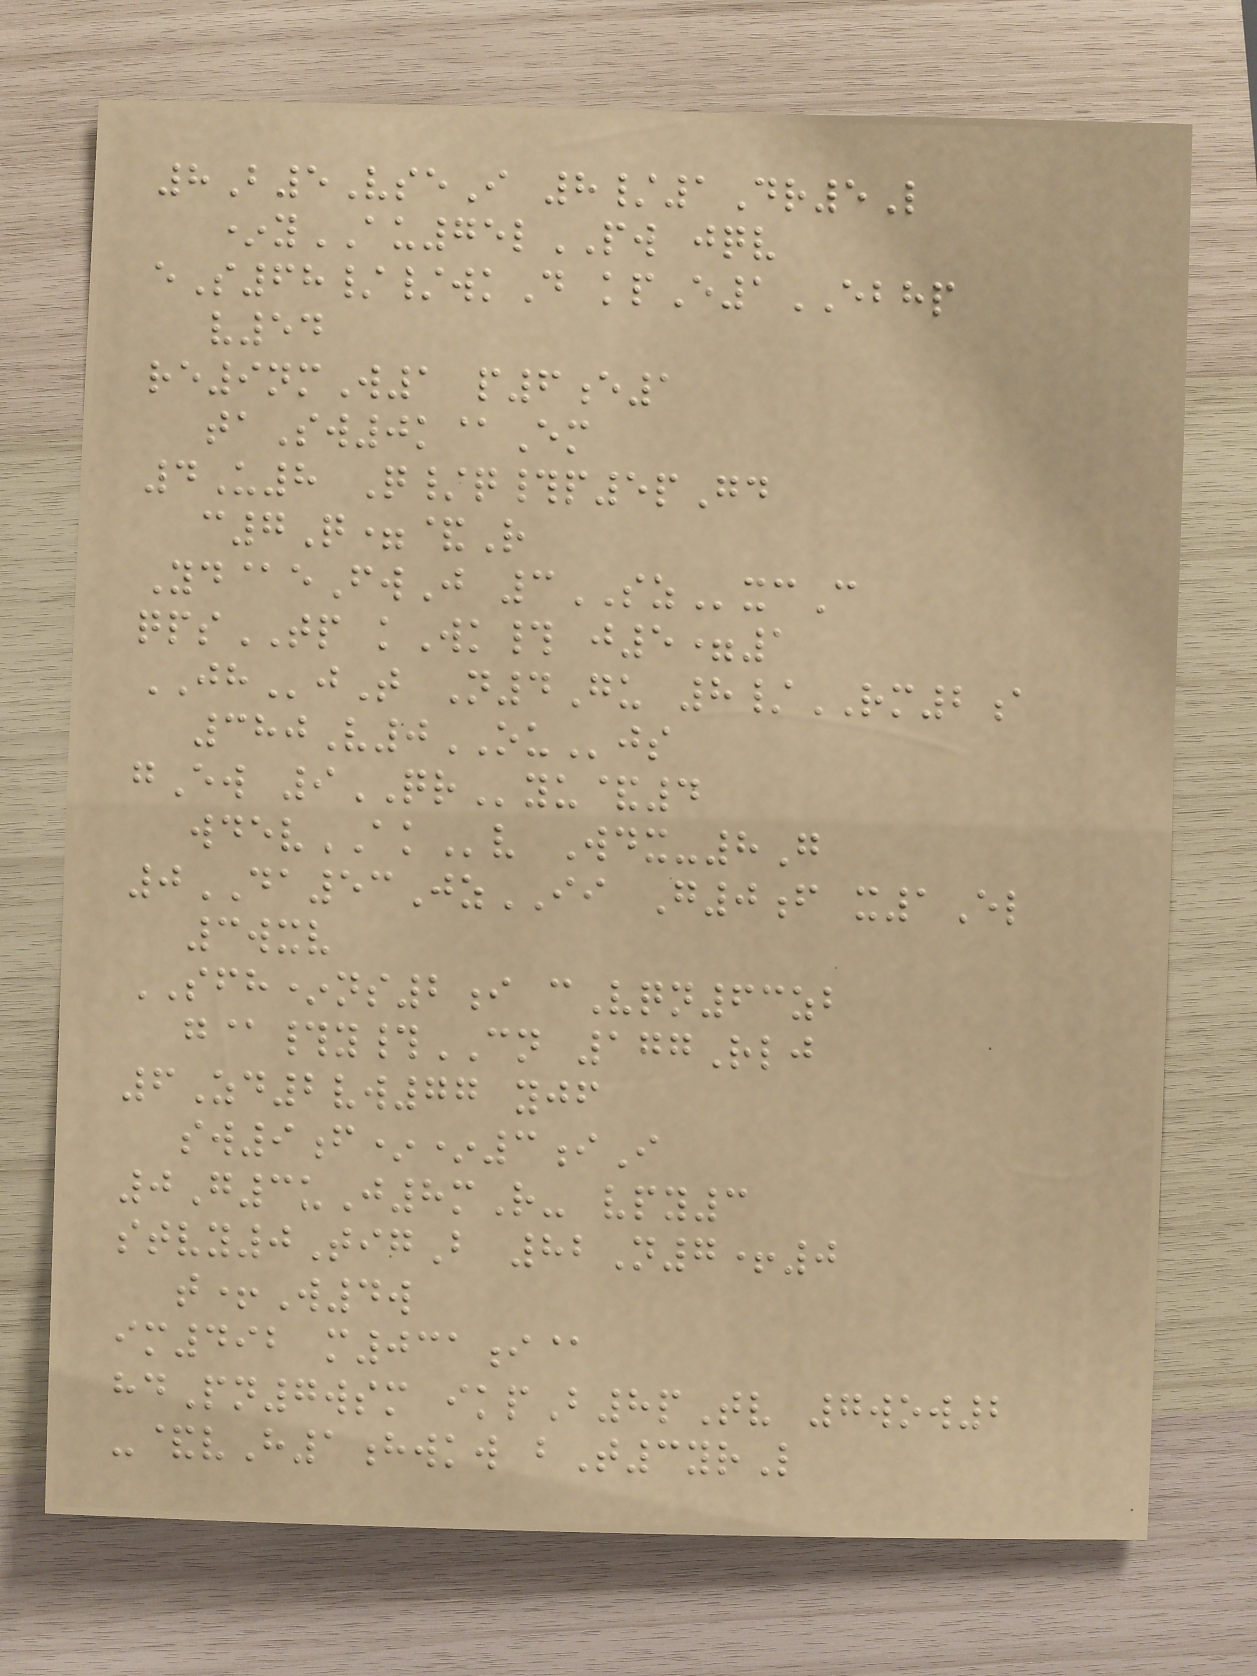8B5VseI 8/1Dr5L
*yAU75lPW jqv
eS68//wkD kpE1EBHP
v54
re9nmW1 p6e1
taSw0k@Em
4U8 Q/q#p5pGd
c7Q=&R
Yd@eFwJ 3SZxcC
qpsTP kWk# j5=1
JHjT N4Gu 8/RM2a
380V0OUjs
gEw 9QRyu&4
wdevAKv Wdx-8G
0DA53JzII G0f x1El
3wxv
SFH*ns2i cVqn63zb
g@#y#CN 177Rlj
6Zd2vw77 yjf
sw9f**3iI
0G3uJ8mR- vpy3
stvy0TigB 82N7+0
t+W4w
im492 m031i@
hdPn7wsm ikpB8pTv 7wow2
-&vH1hwkw bT3yrL
